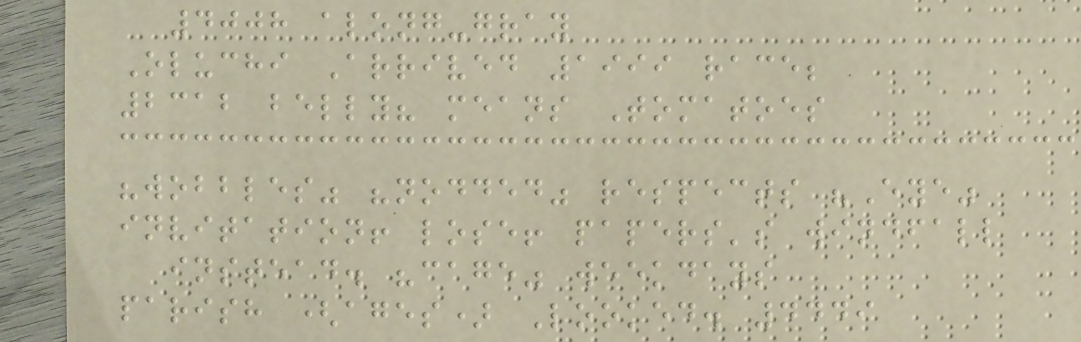4008 along-gray
Oluchi Arrived 1999 race;
2312 belly? means Tomatoes
"wobbles" "nodded" respects "Eye"
invitation! lose! papers's windfall
instead. "cage" weekdays
parish (ages) Looked. 4449
